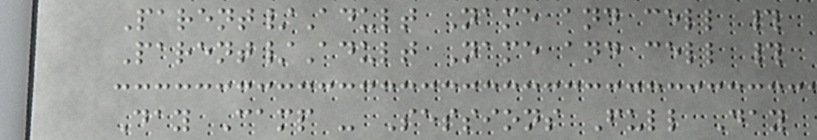Parent/Adult Name and cell #
Parent/Adult Name and cell #
Day Camp - Sessions Full Day
